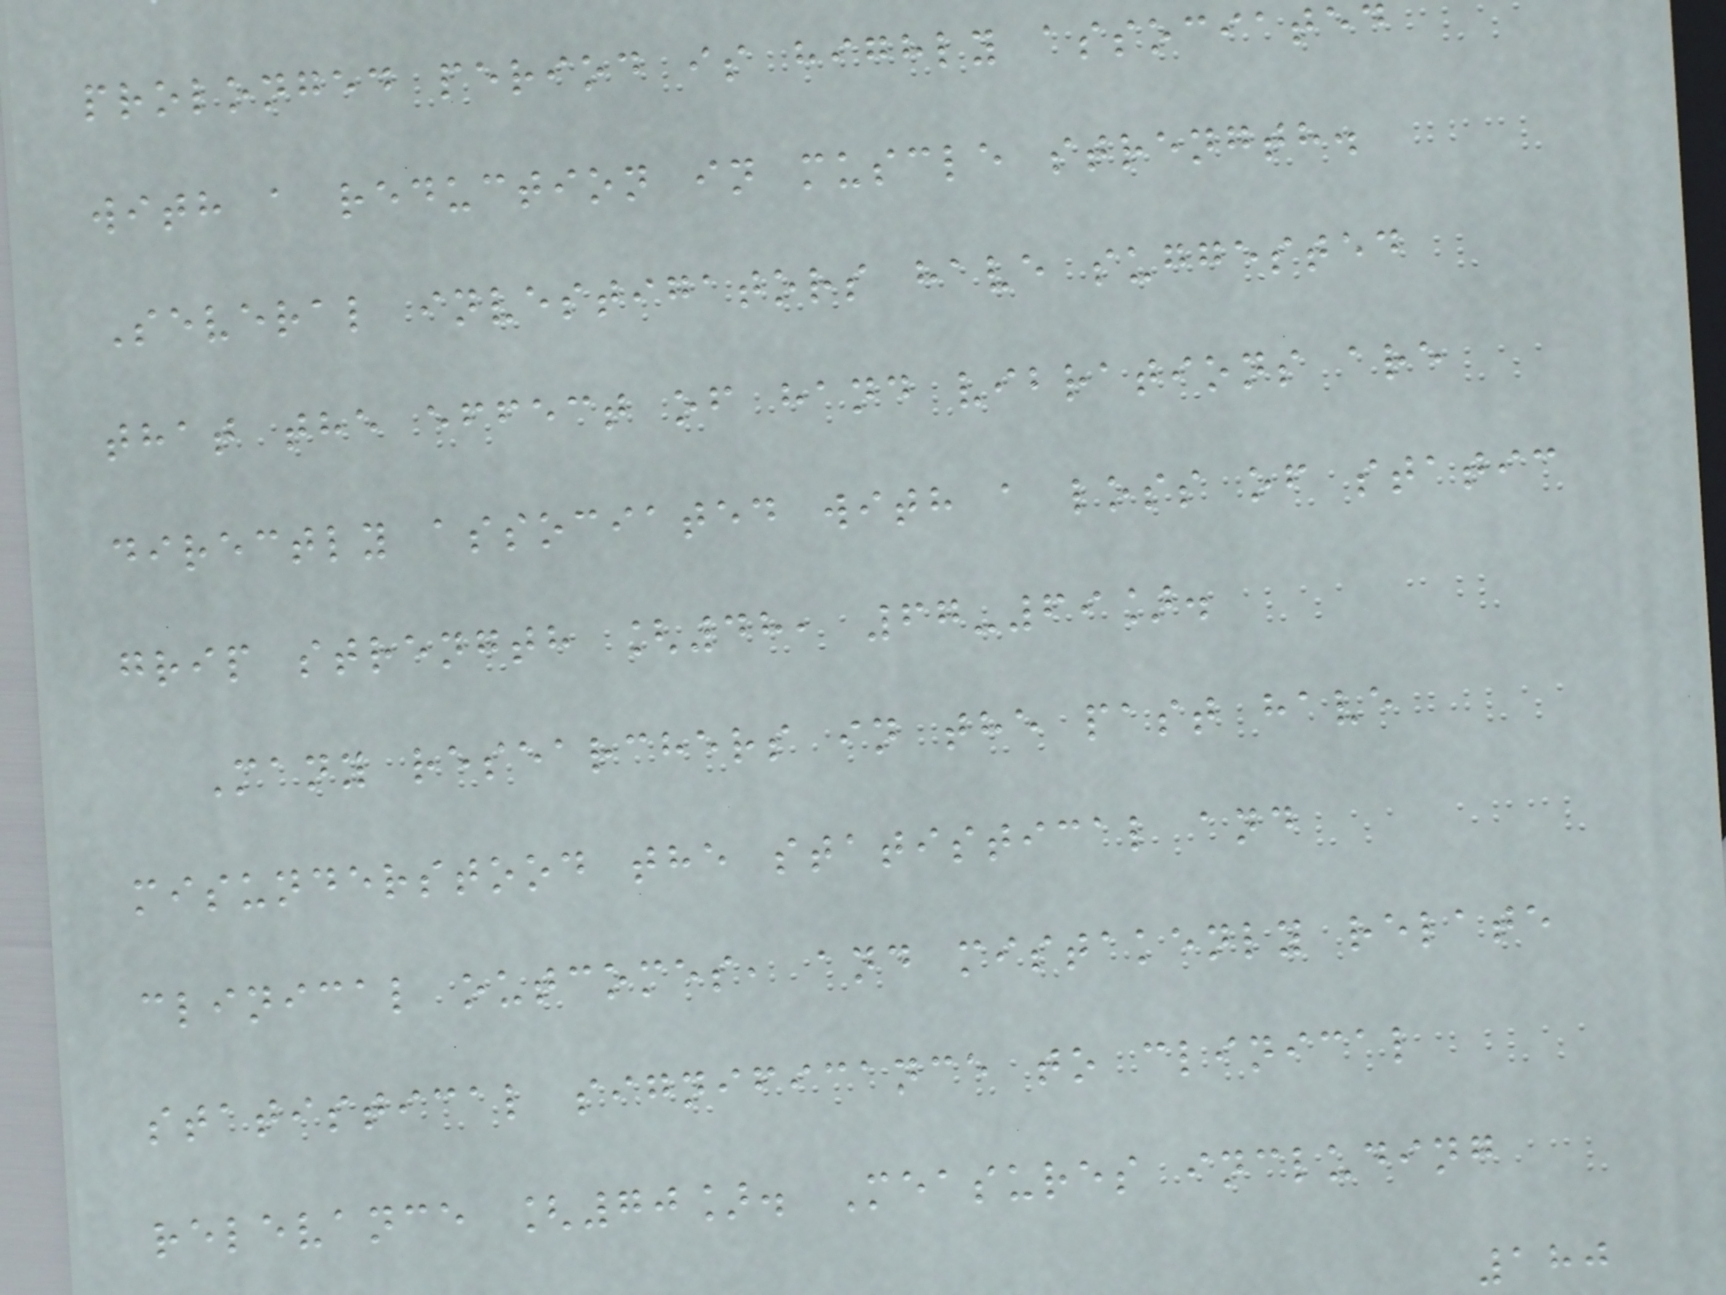prolonged period is highly associated
with a reduction in muscle strength.
Several investigators have suggested
that the effect of hand vibrations are
directly associated with a loss of static
grip strength [48, 67-69].
Many researchers in the past have
misunderstood the statistical and
clinical outcomes, and mistakenly relate
statistical significance to clinical
relevance [70]. Measures including
180
